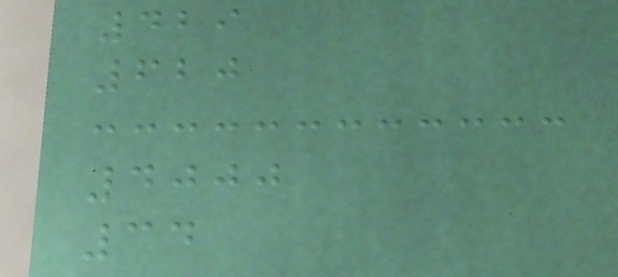429
620
4000
34
